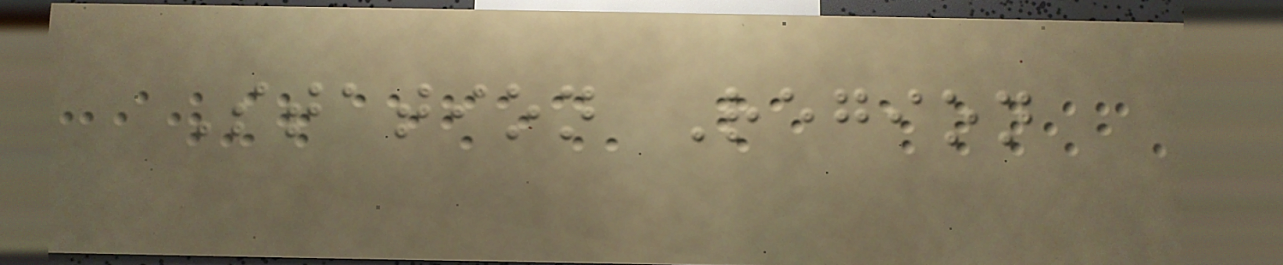Station Region
